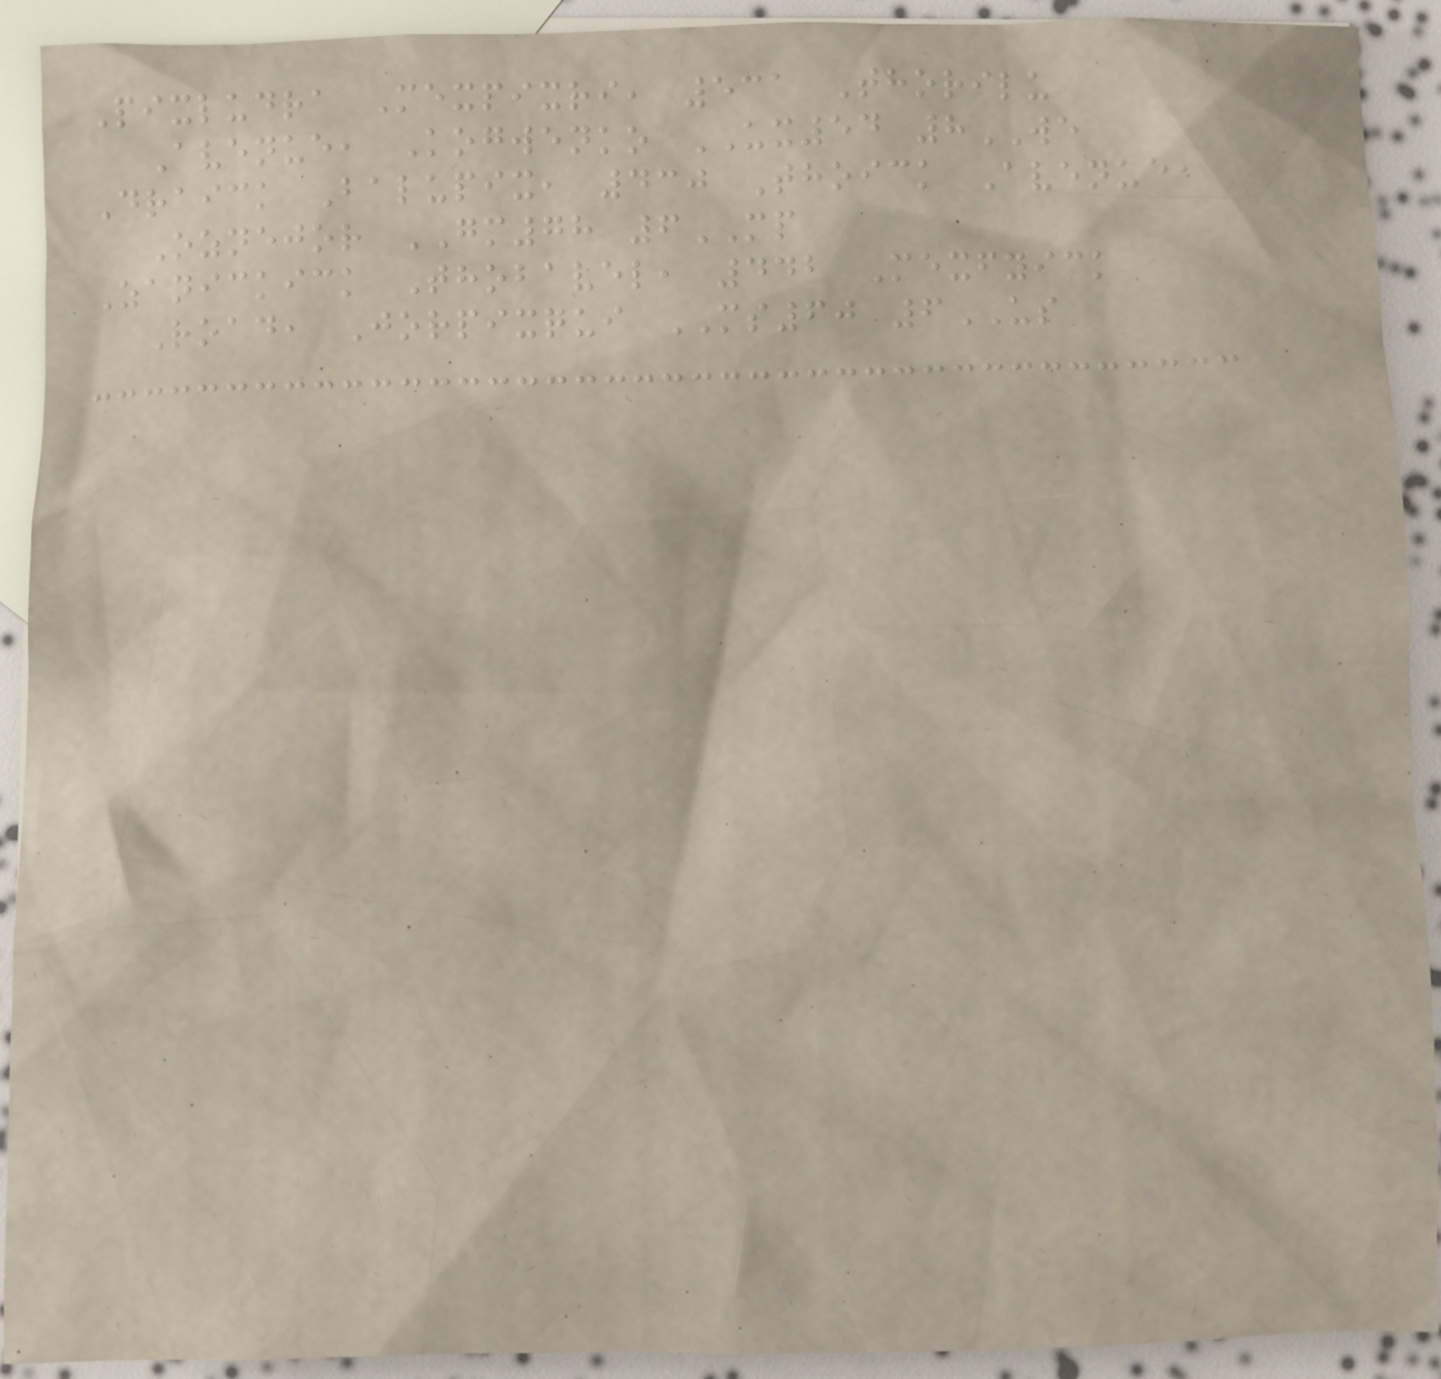Pixludra Mexpixri, 531 Thorilu
Avenue, Kogwenko UX54 8WE
Draick Balupix, 430 Thoick Avenue,
Oznejor GM78 6MP
Zanickick Thobavel, 442 Mexfyick
Road, Jorpixqui MS60 6US
